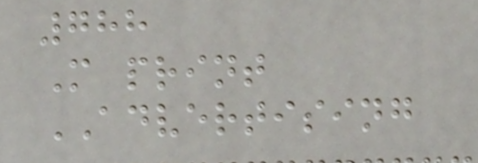788
M print
ADVERTISING
